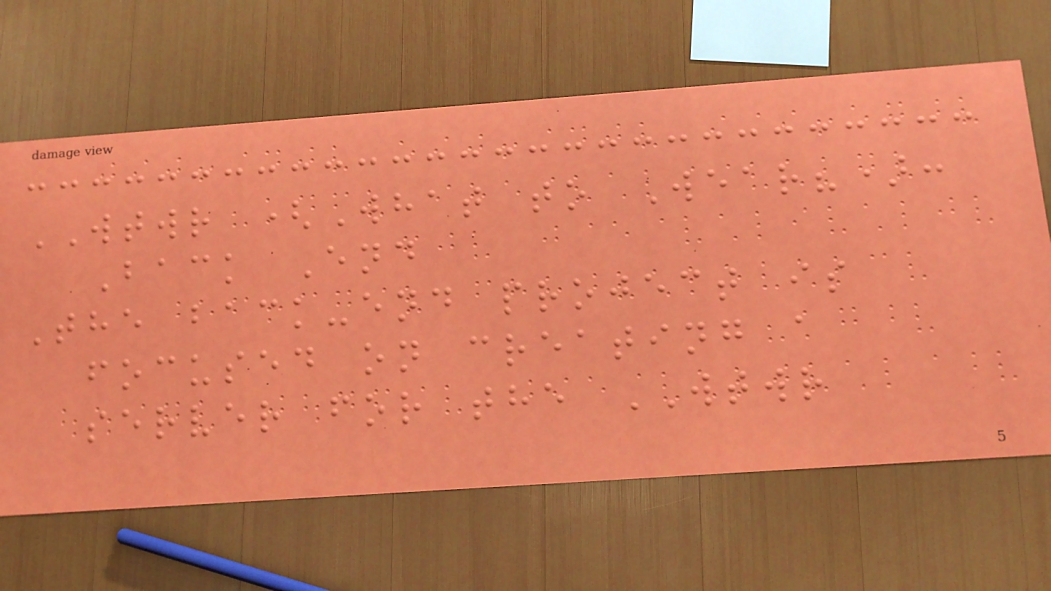WTWR (What to Wear?):
Back End
The back-end project is
focused on creating a
server for the WTWR
